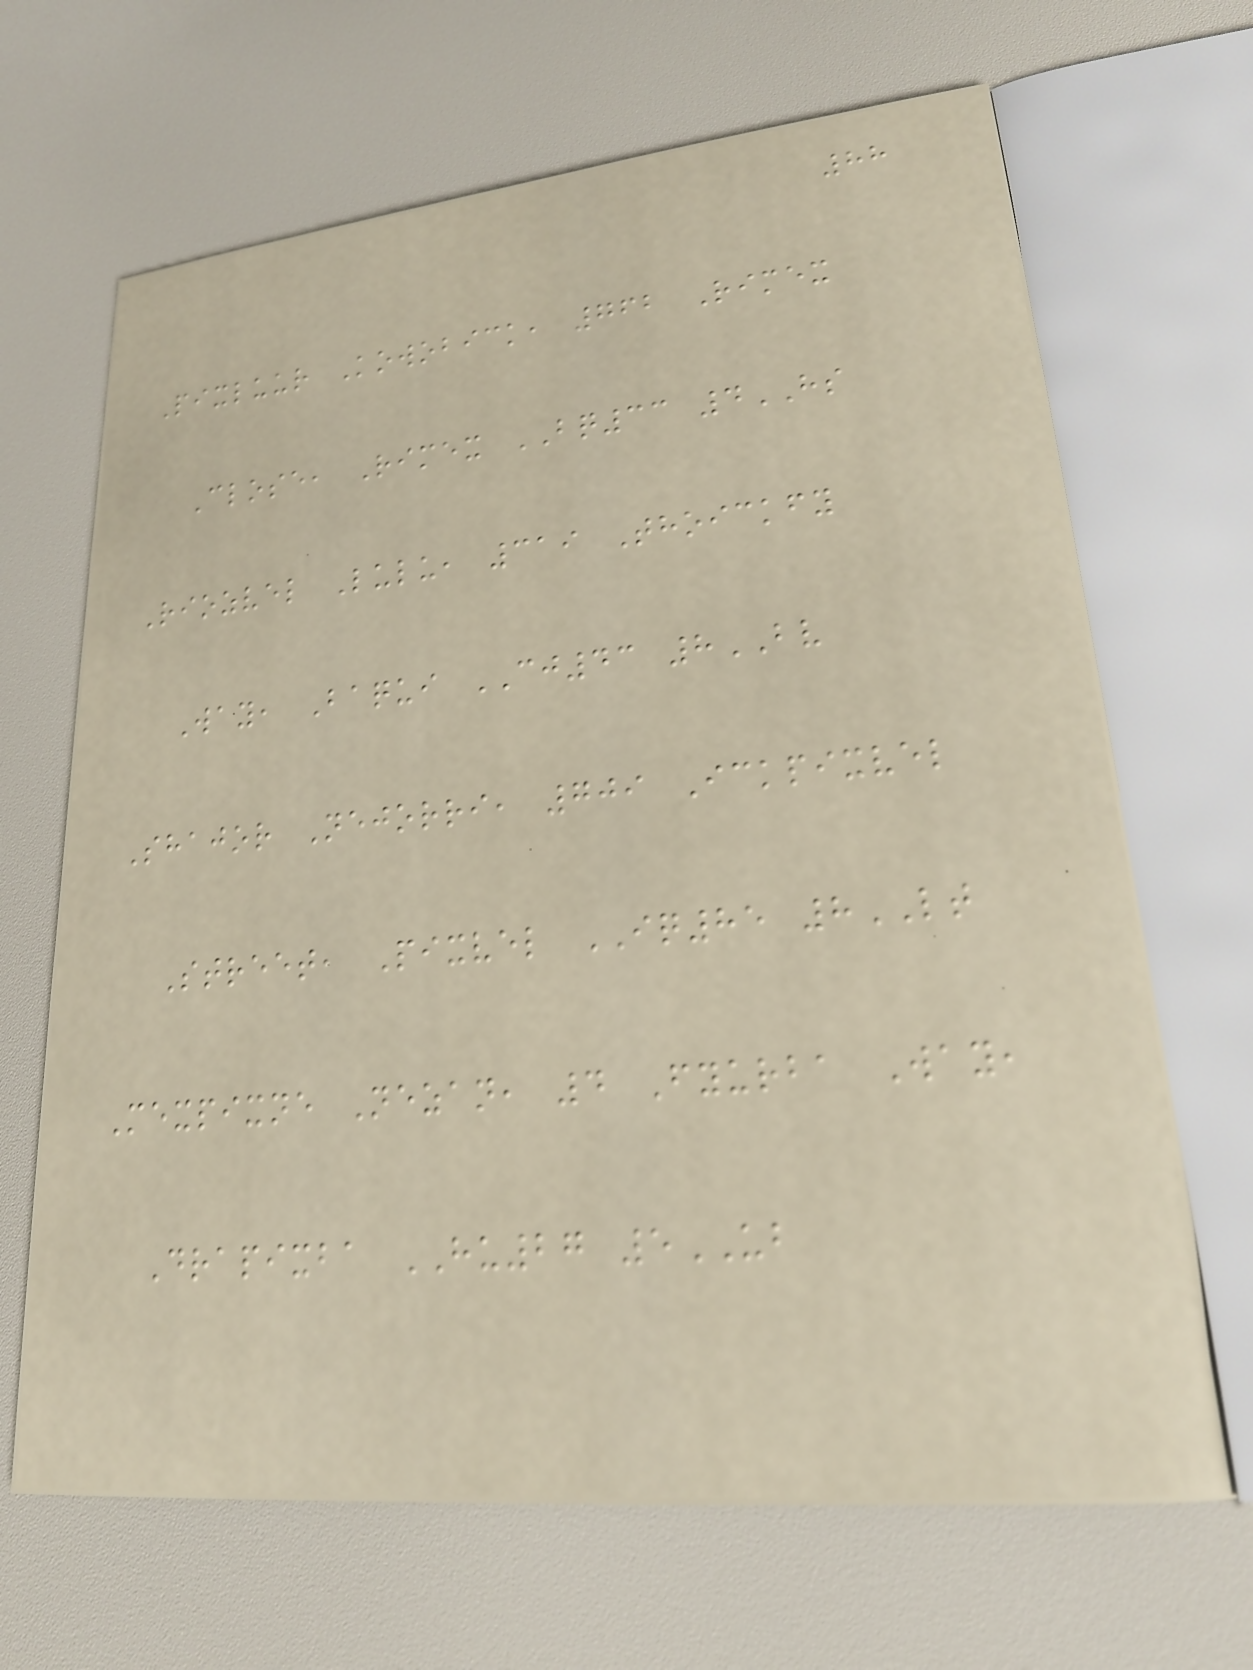88
Pixluur Kowobick, 762 Rimex
Close, Rimex BQ33 4HS
Riozvel Lulu, 319 Thoickfy
Way, Baqui CJ43 8BV
Shajor Nejorri, 709 Ickpixvel
Street, Pixvel IQ85 8LT
Mexpixne Nezan, 4 Fyurba Way,
Drapixba HU27 5UB
